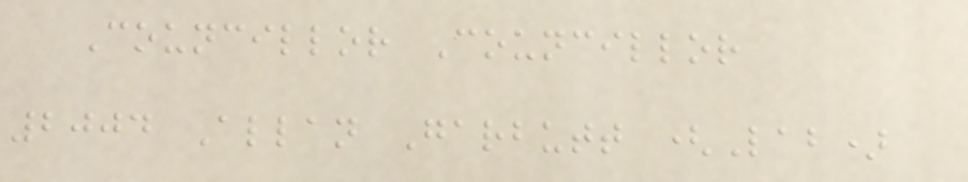Councillor Councillor
2004 Allan Garbutt (Lab)
